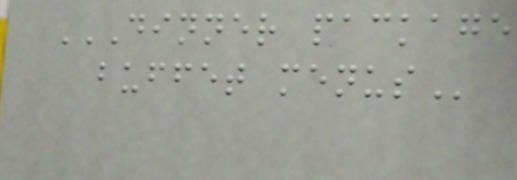DINNER PACKAGE
BUFFET MENUS
